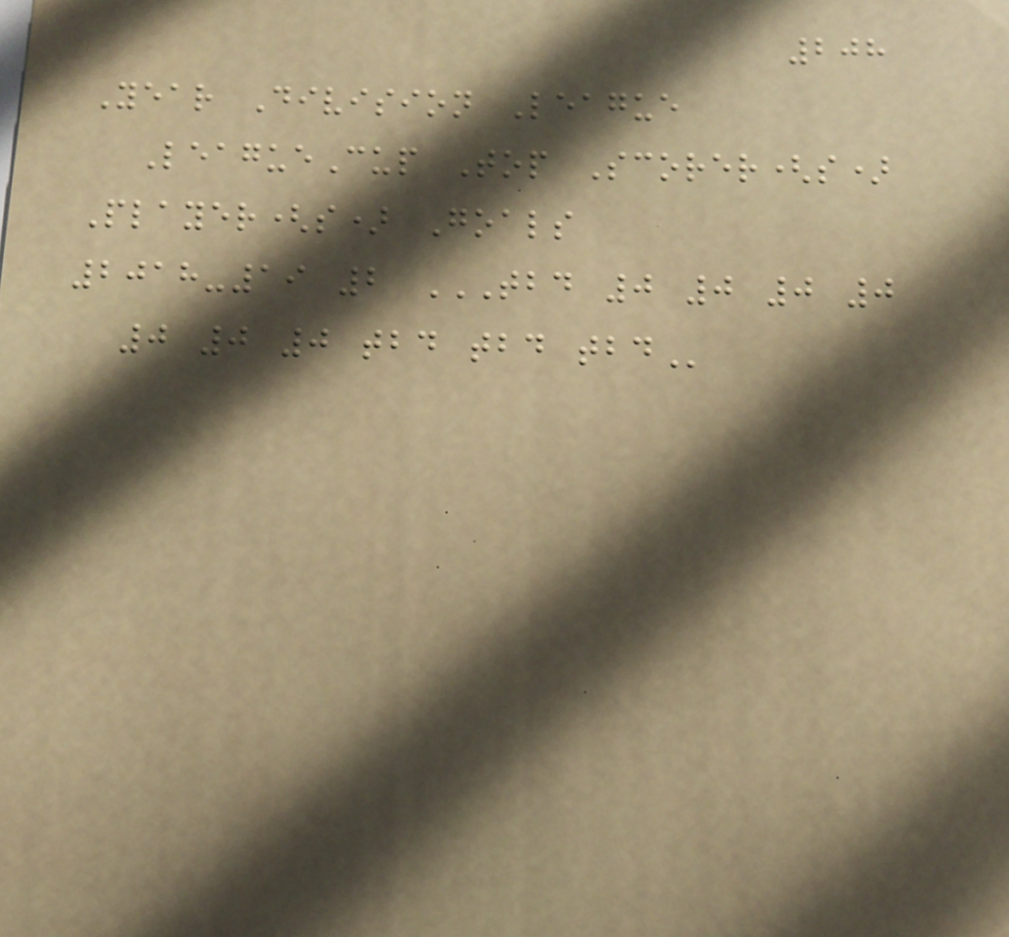208
Year Division League
LeagueCup Top Scorer(s)
Player(s) Goals
2018-19 2 TBD 0 0 0 0
0 0 0 TBD TBD TBD
